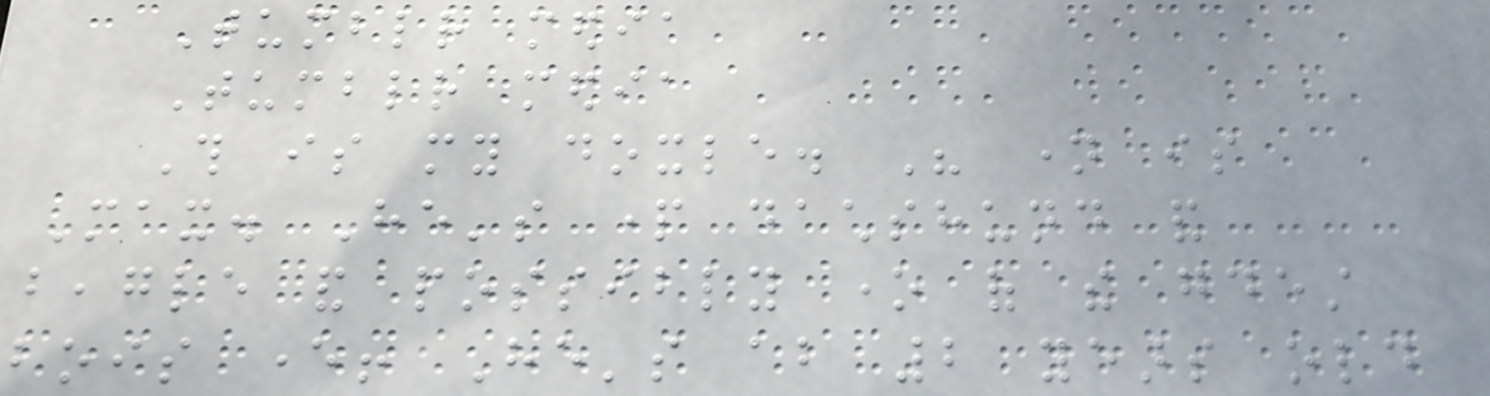Tumblr media
Tumblr media
This is my doxle. His name is
Max. He's part dachshund and
beagle and possibly one of the goodest
bois ever! He's about 2 years old
